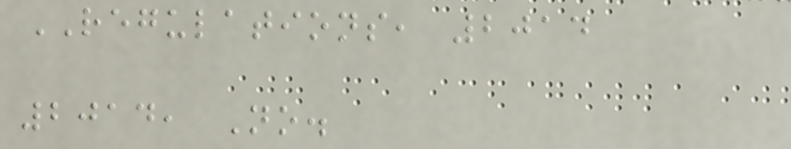REGULATIONS, 2014
2014, No.
